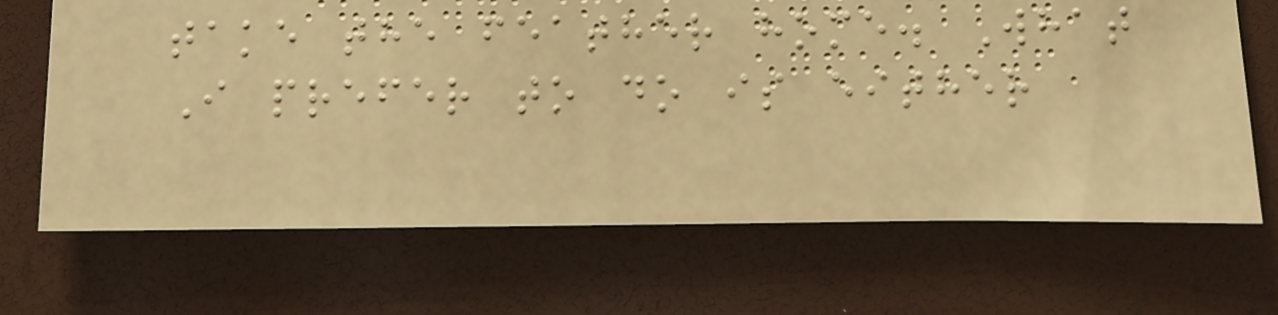take the feather home. What
I prefer to do is either
